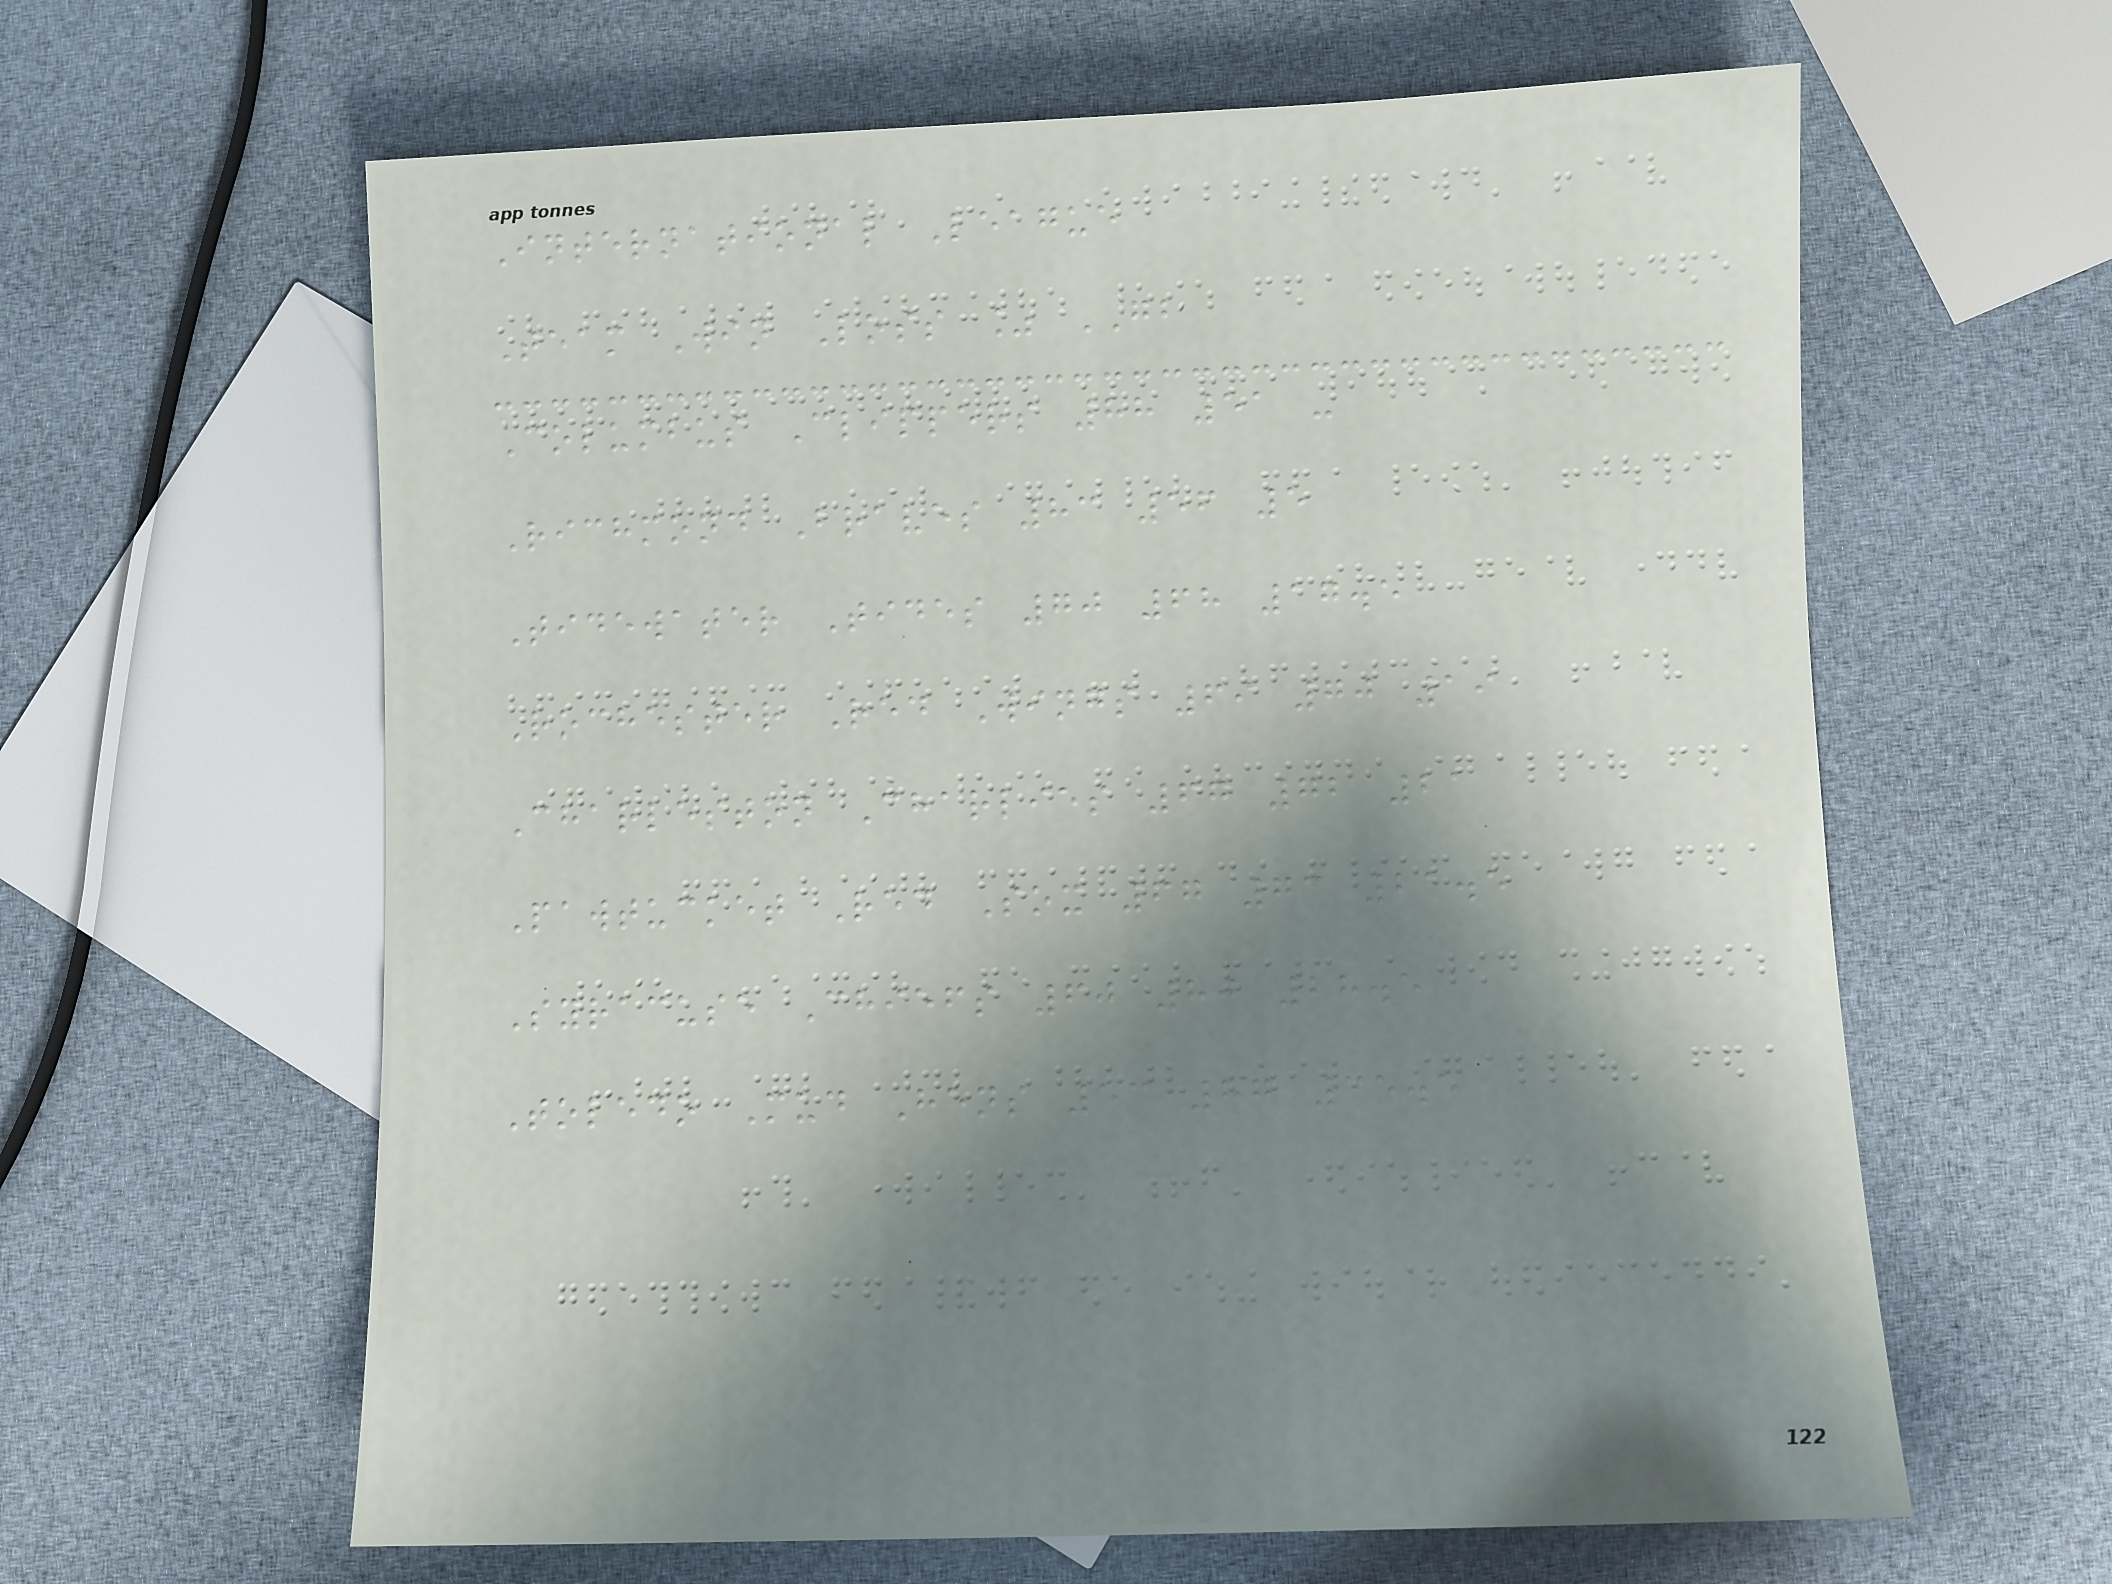International League
Team Win Loss % GB
Columbus Clippers 88 51 -
Richmond Braves 83 56 5
Tidewater Tides 70 68 17.5
Rochester Red Wings 69 70 19
Charleston Charlies 67 72 21
Pawtucket Red Sox 67 73 21.5
Syracuse Chiefs 60 80 28.5
Toledo Mud Hens 53 87 35.5
